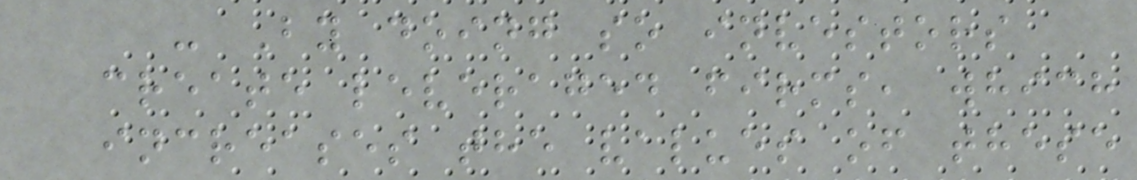- By doing so investors
create leveraged firms, which
increases the values of these
